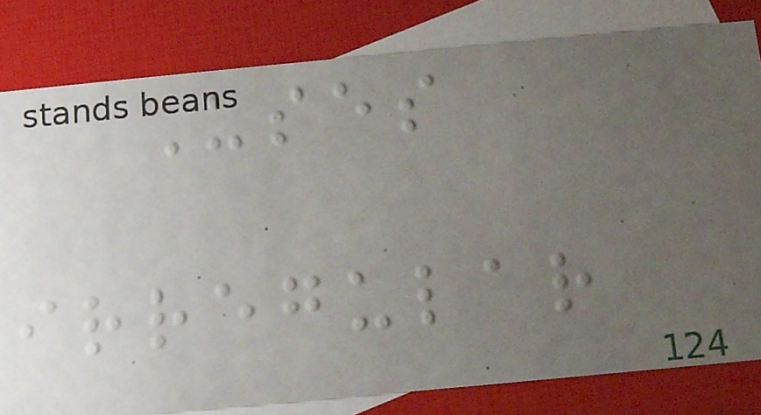Uses
irregular
